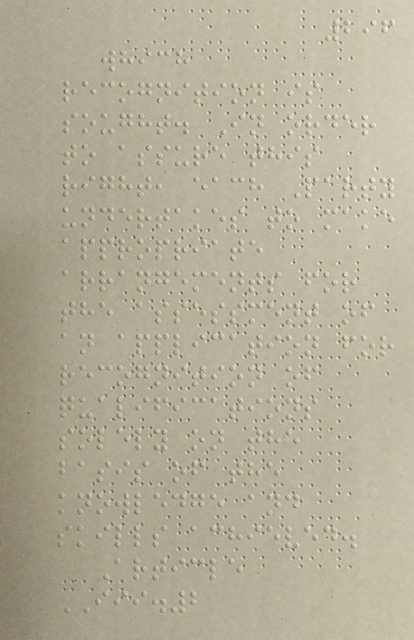296
which
recognition is
sought. In order
to assure this
right, each Party
undertakes to make
appropriate
arrangements for
the assessment of
an application for
recognition of
qualifications
solely on the
basis of the
knowledge and
skills achieved.
Article
III.2
